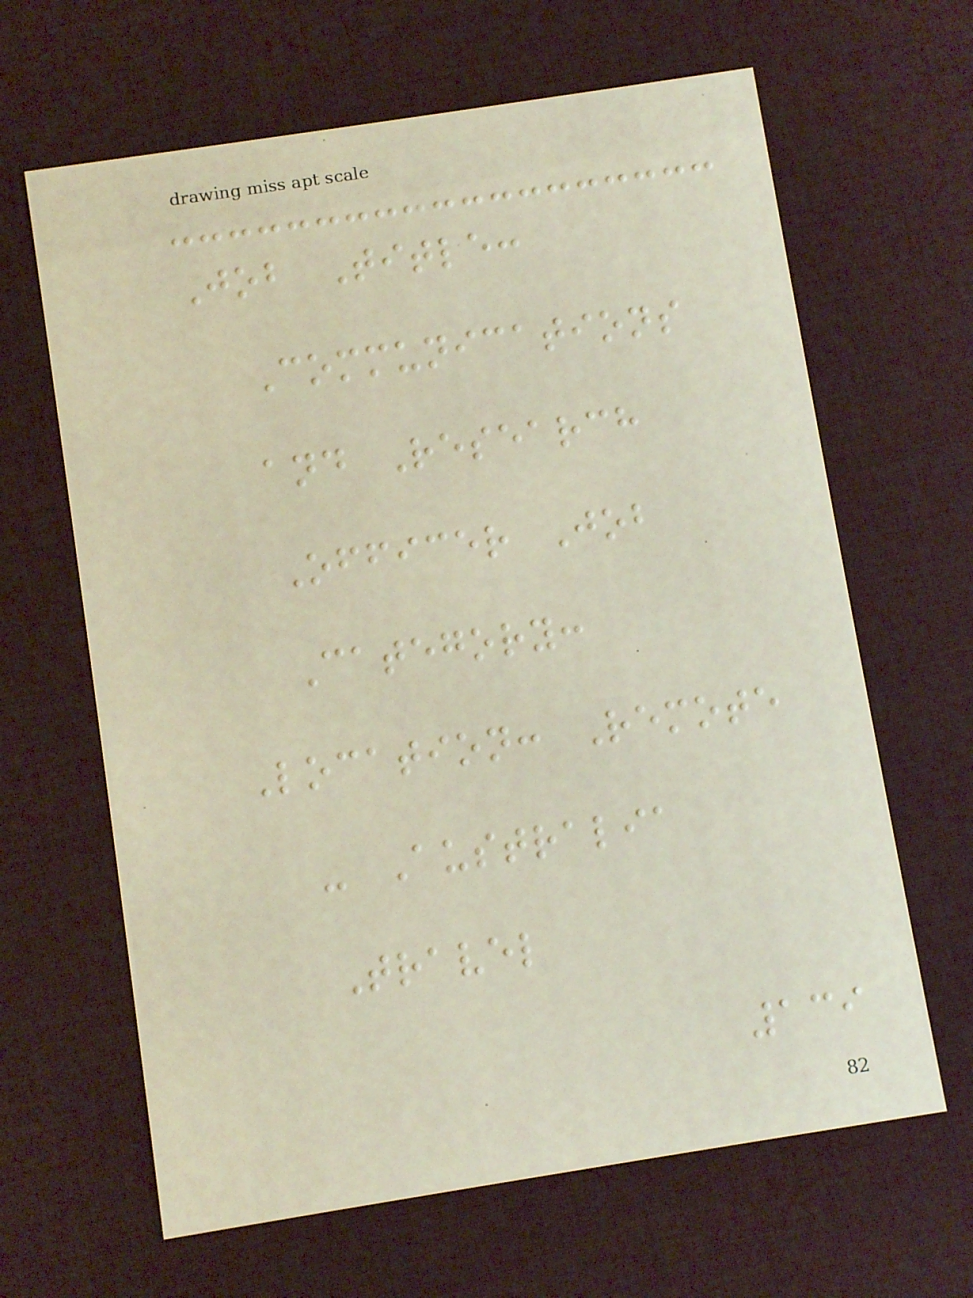Job Title:
Communications
and Research
Officer Job
Category:
Location: Remote
- Australia
Travel
139
